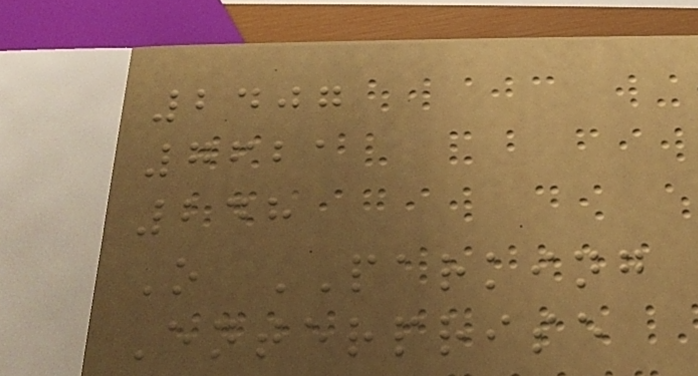2407
7621
248
O PARKING
Enterprise
